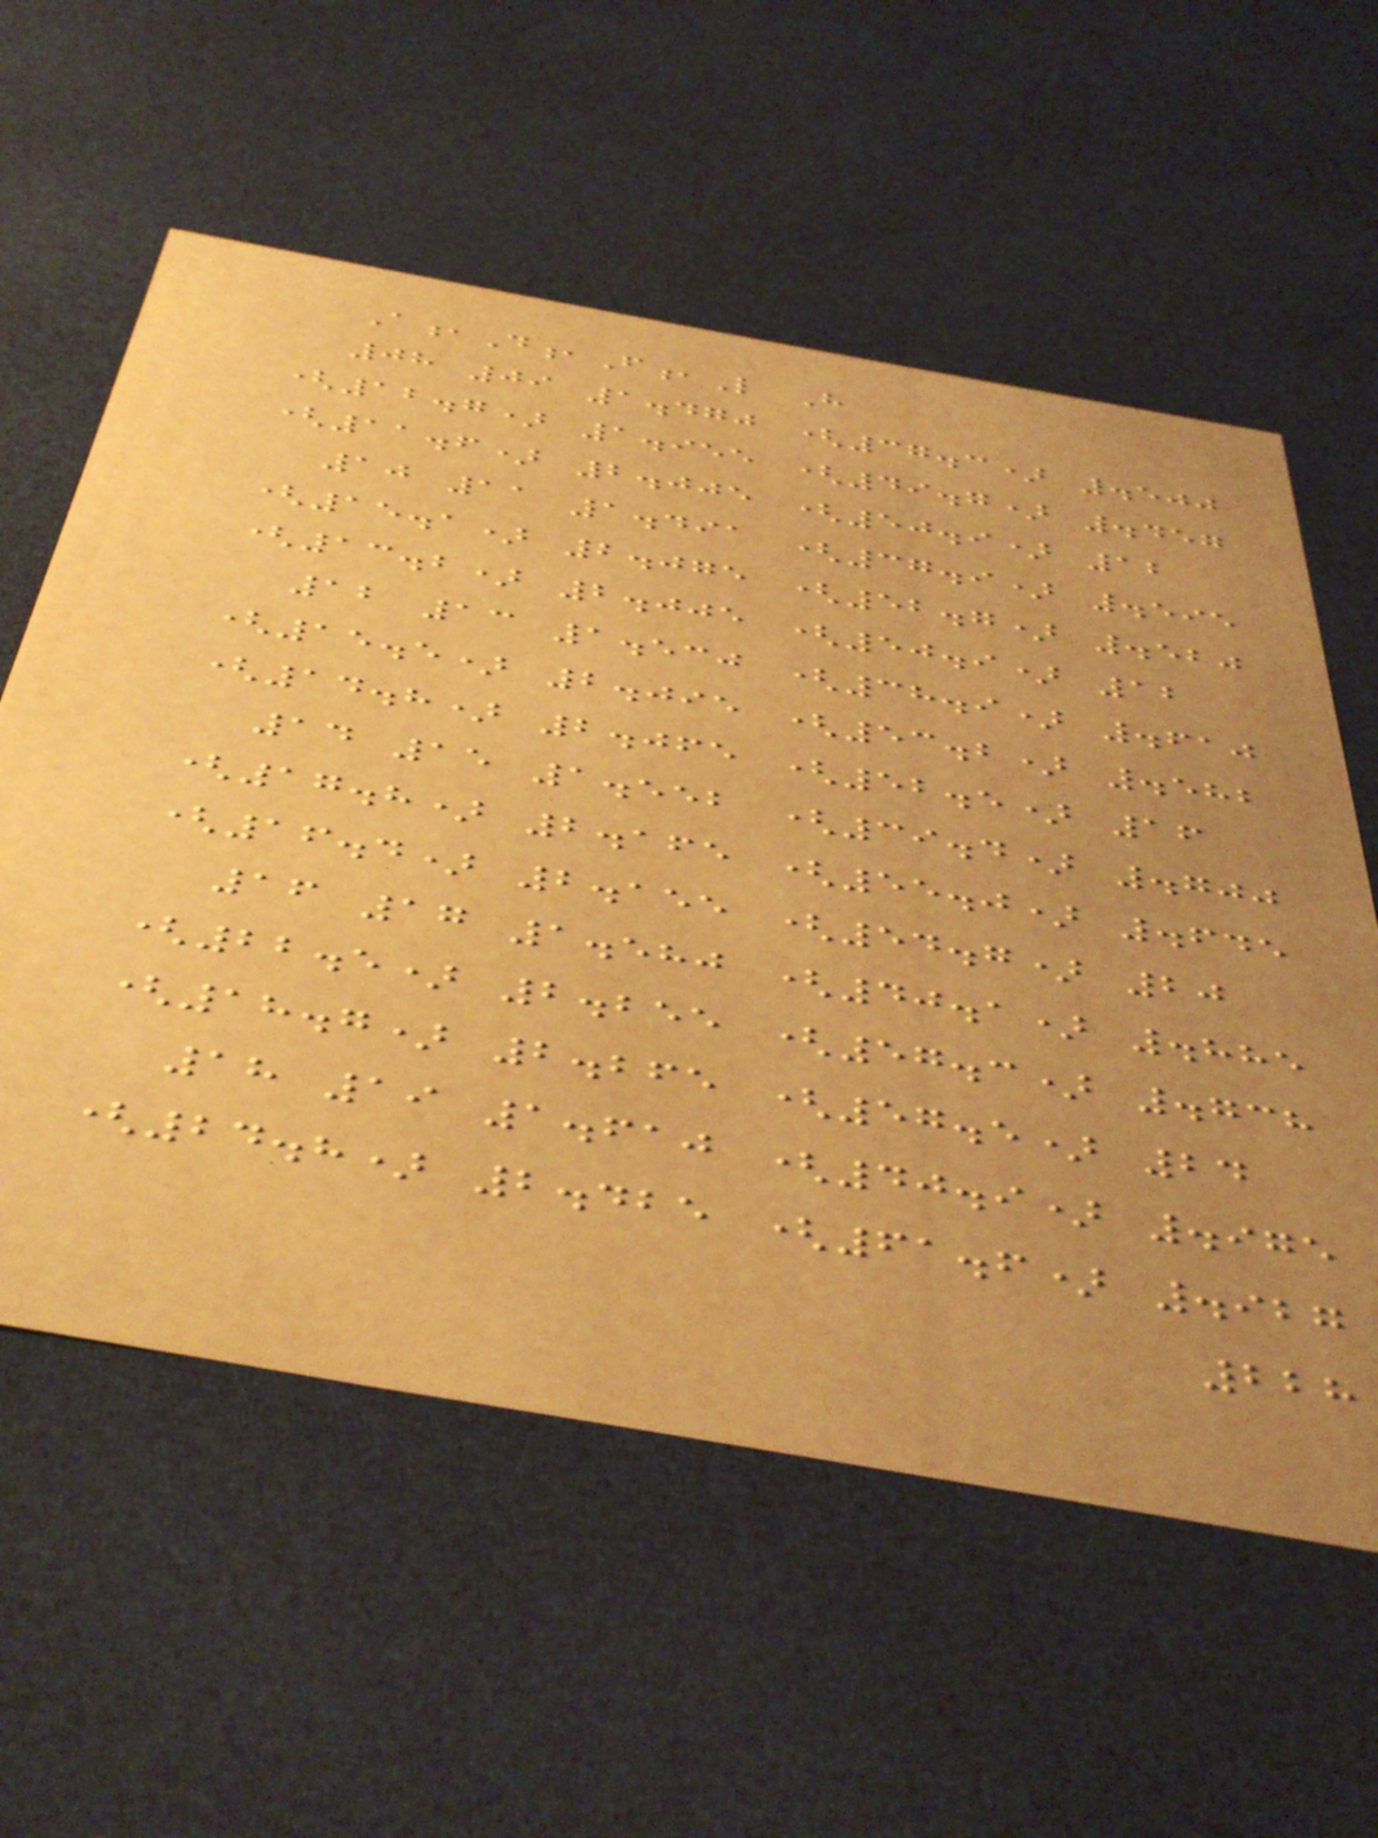A,D,F,L H
08 09 1.470 (37.3) .500
(12.7) 1.955 (49.7) .457
(11.6) 2.005 (50.9) 12
10 11 1.491 (37.9) .595
(15.1) 2.075 (52.7) .520
(13.2) 2.005 (50.9) 12
12 13 1.530 (38.9) .610
(15.5) 2.095 (53.2) .582
(14.8) 2.065 (52.5) 16
14 15 1.552 (39.4) .700
(17.8) 2.165 (55.0) .645
(16.4) 2.155 (54.7) 20
16 17 1.580 (40.1) .885
(22.5) 2.255 (57.3) .738
(18.7) 2.265 (57.5) 24
18 19 1.610 (40.9) .975
(24.8) 2.425 (61.6) .927
228
